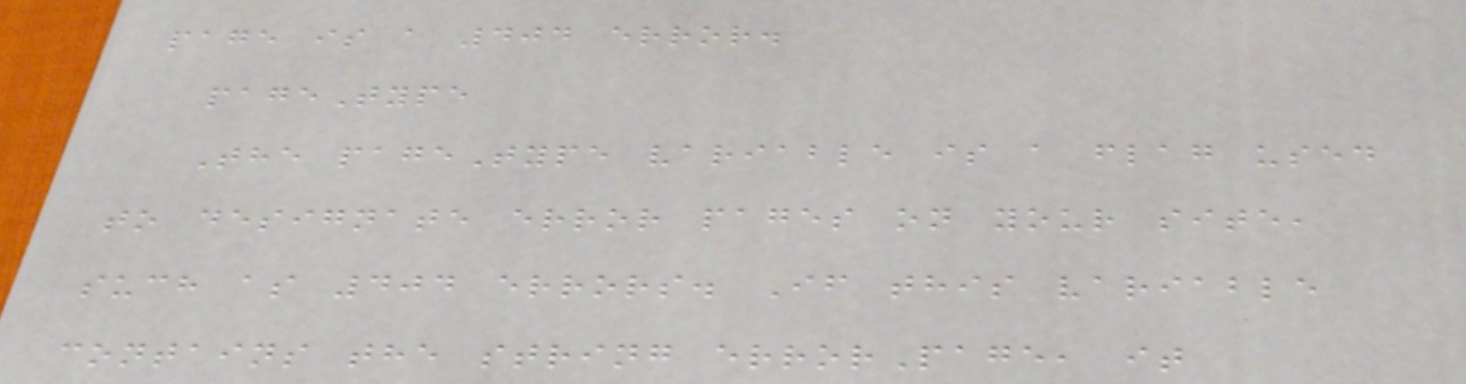page is a 404 error.
pageType
The pageType variable is a flag used
to designate error pages on your site,
such as 404 errors. If this variable
contains the string errorPage, it
